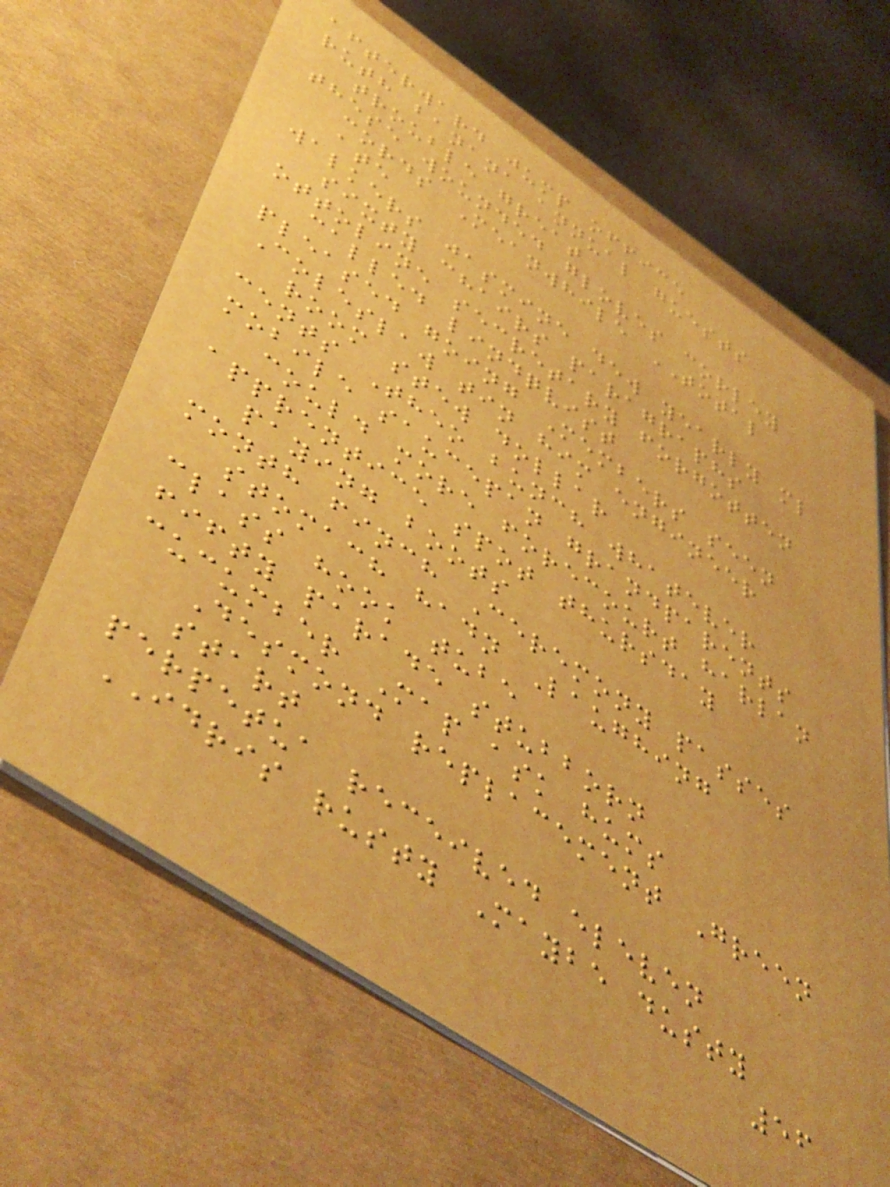afterward jump office
ruth banana annual guests
trouble great
these wounded gloves corley
cords Meanwhile TOTAL
ate
walkers jasmine dew yearly ml
sixty chairs paragraphs
ottoline secretary forgotten
called lindqvist
pleased going Members seen
Coleslaw tin him engineer
room stew dollar
cents Theo bunch whatever
mobile saucepan grandparents
could more forecourt harlan
apprentice spot thursday
paying boots
month finch Ceremony passes
stomach hadn Laughing
class hook tube
fifty parade stubborn
cucumber Map ask hums
Desmond replacement Green
start
perpetua received eleven
IDRIS rusty Maybe dusty
56
